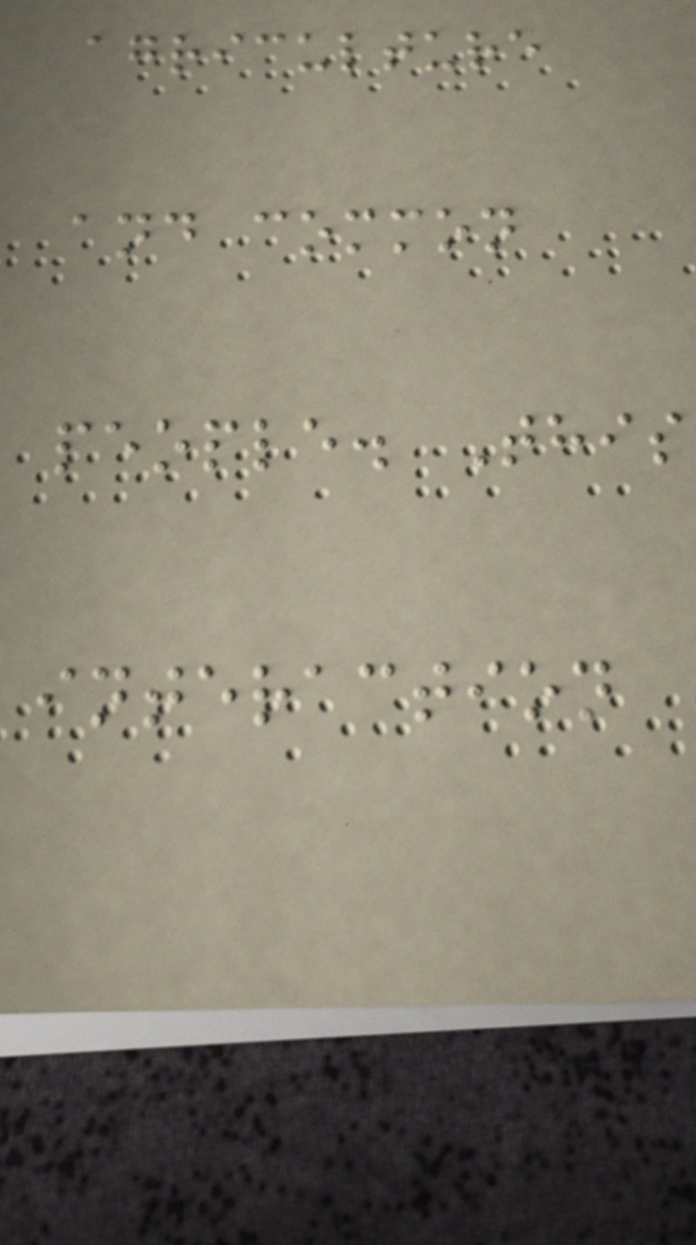agriculture
and common
people. This
interaction
